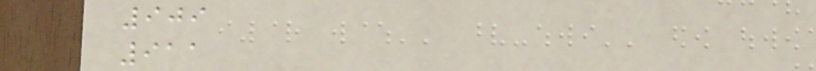909
911
